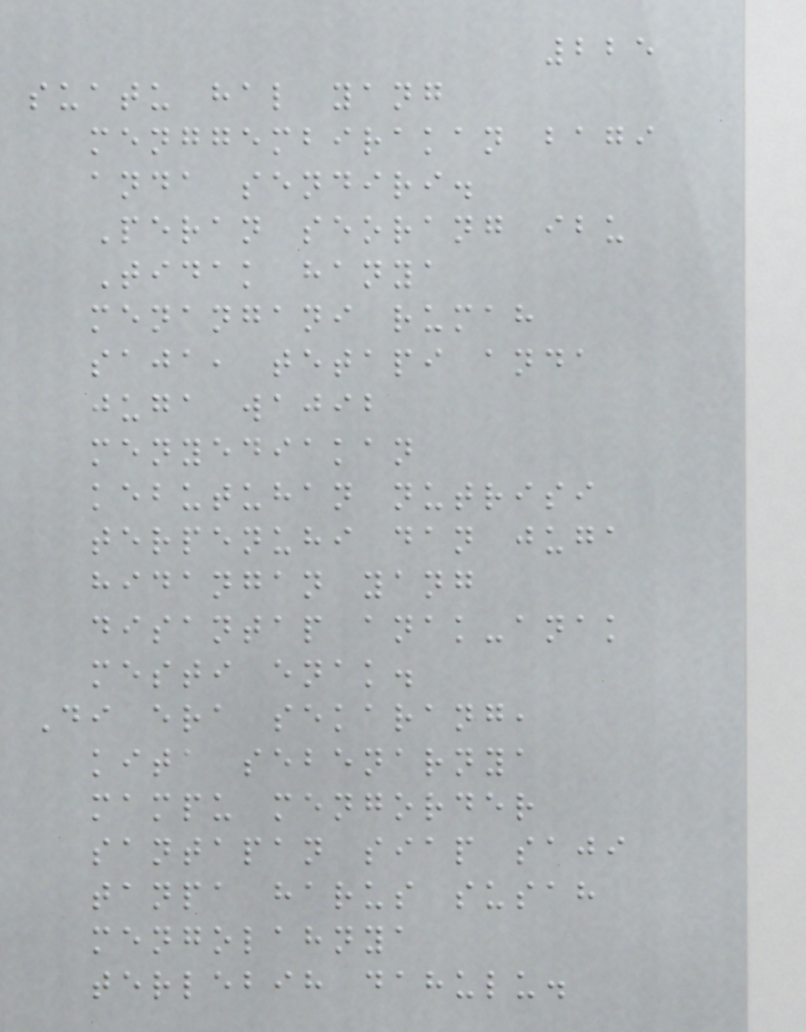225
suatu hal yang
menggembirakan bagi
anda sendiri.
Peran seorang ibu
Tidak hanya
menangani rumah
saja, tetapi anda
juga wajib
menyediakan
kebutuhan nutrisi
terpenuhi dan juga
hidangan yang
disantap anak-anak
mesti enak.
Di era sekarang,
kita sebenarnya
mampu mengorder
santapan siap saji
tanpa harus susah
mengolahnya
terlebih dahulu.
